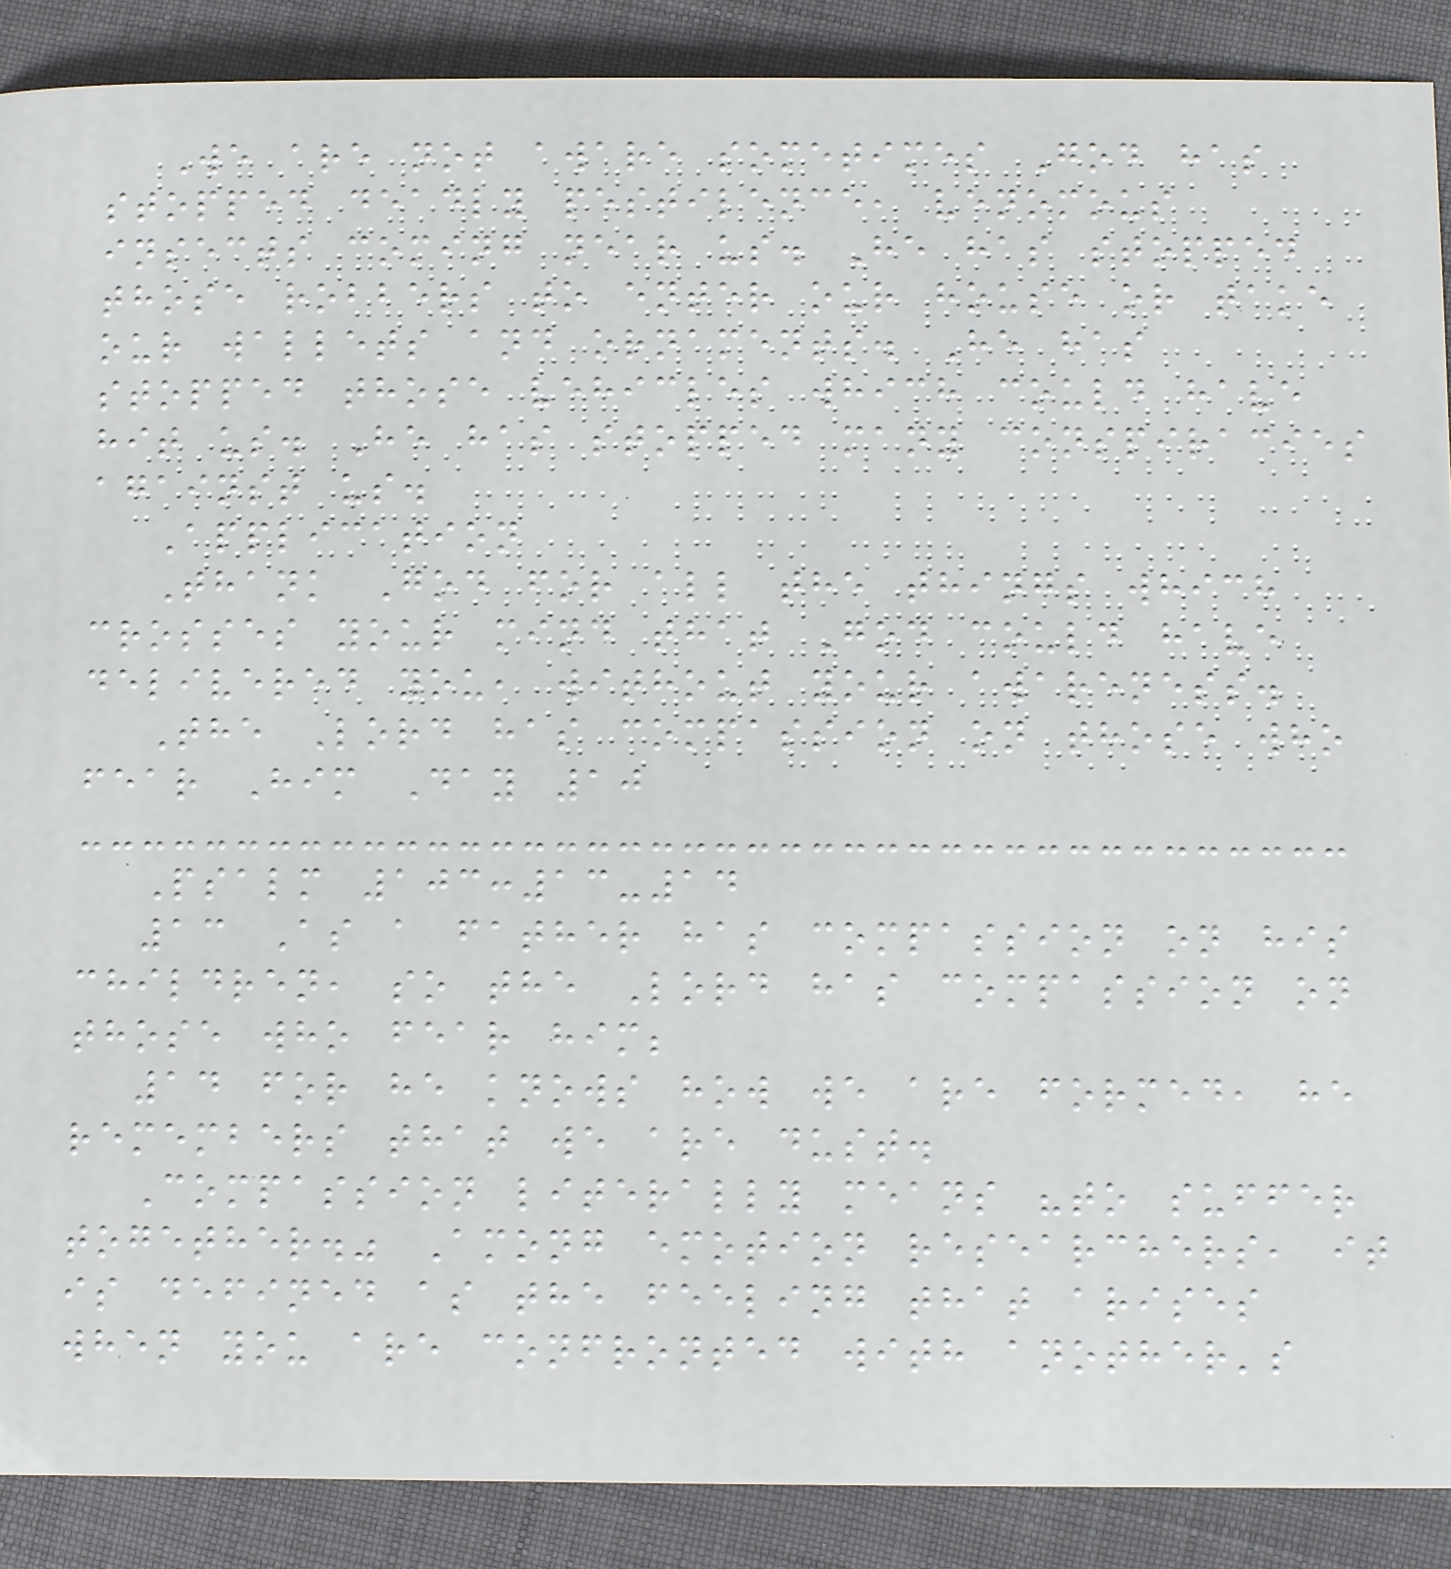We are not aware sometimes God has
stopped deadly pestilence, venomous
insects coming near us. He has stopped
those robbers to enter our house or take
our wallets and ornaments. He has
stopped those vehicles which could have
hit us. He has stopped many conspiracies
against us.
Application
Thank God for all the things which
crosses your mind that God could have
delivered you, without your awareness.
The Lord has compassion on those who
fear Him Day 10
Psalm 103:13-14
13 As a father has compassion on his
children, so the Lord has compassion on
those who fear him;
14 for he knows how we are formed, he
remembers that we are dust.
Compassion literally means "to suffer
together." Among emotion researchers, it
is defined as the feeling that arises
when you are confronted with another's
